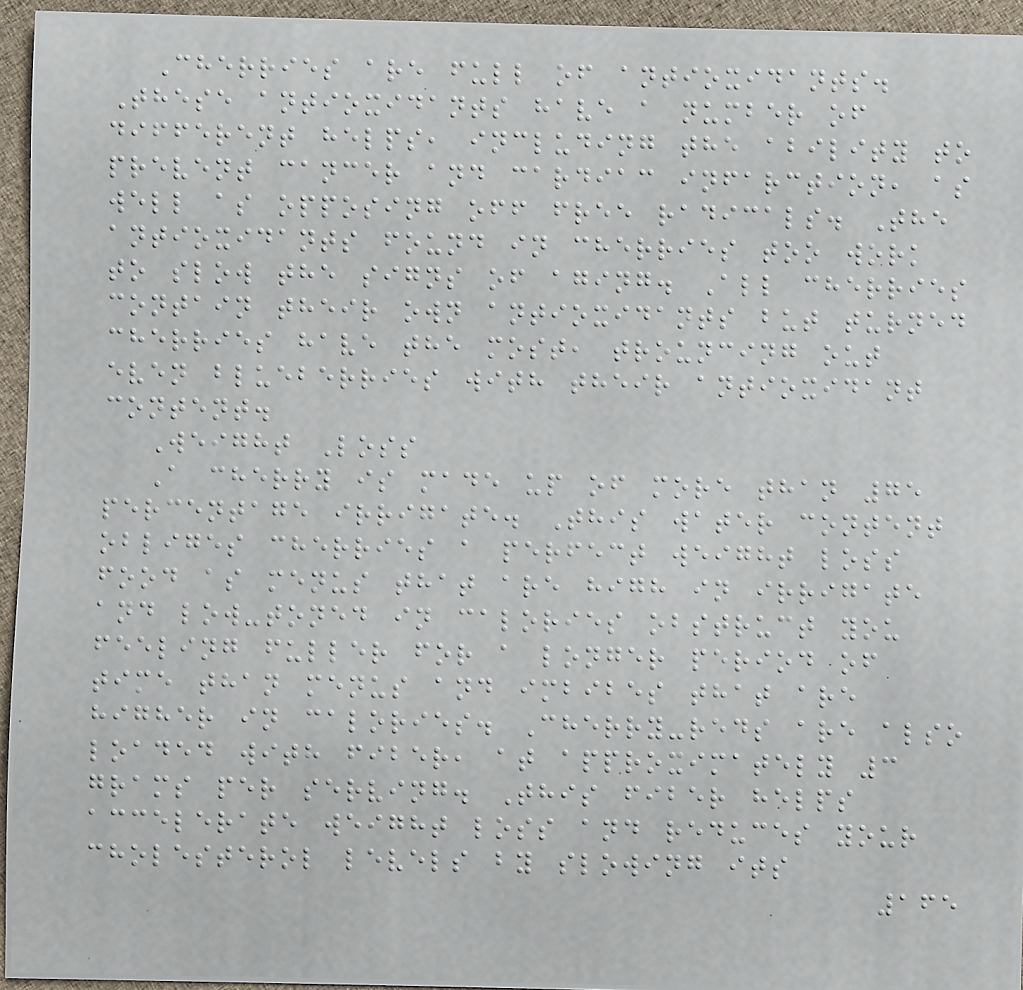Cherries are full of antioxidants.
These antioxidants have a number of
different helps, including the ability to
prevent cancer and cardiac infarction, as
well as opposing off free radicals. The
antioxidants found in cherries too work
to slow the signs of aging. All cherries
contain their own antioxidants but turned
cherries have the most, trouncing out
even blueberries with their antioxidant
content.
Weight Loss
A cherry is made up of more than 75
percentage irrigate. This water content
obliges cherries a perfect weight loss
food as menus that are high in irrigate
and low-toned in calories obstruct you
feeling fuller for a longer period of
time than menus and imbibes that are
higher in calories. Cherry-reds are also
loaded with fiber, at approximately 3
grams per serving. This fiber helps
accelerate weight loss and reduces your
cholesterol levels by slowing its
165
